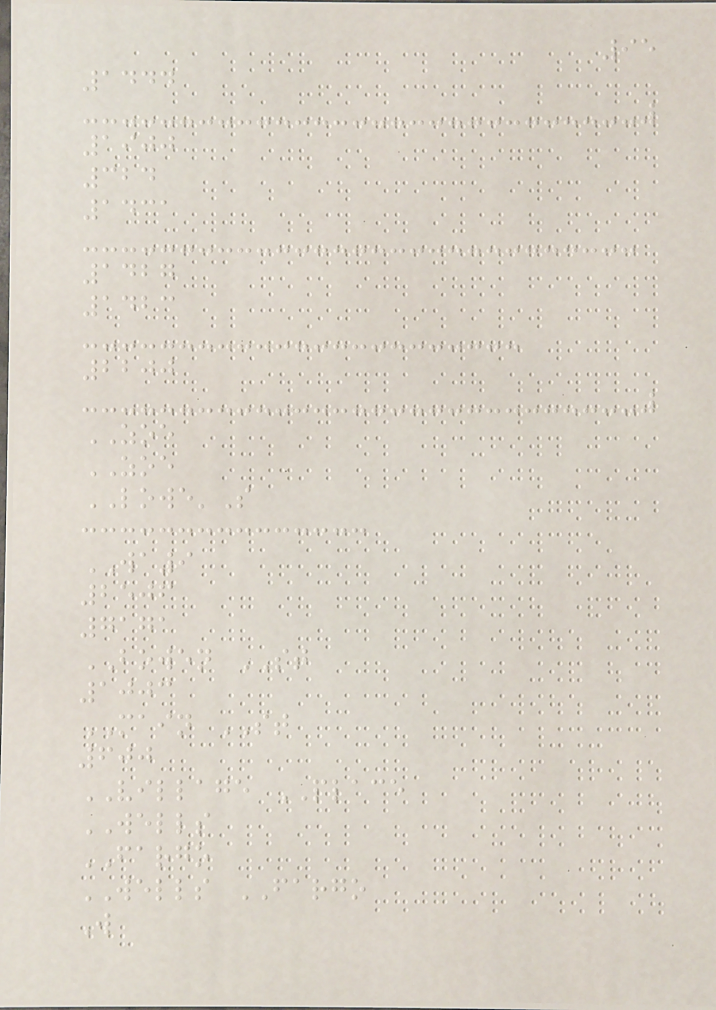95
1444
1900
324
1431
1427
1423
2200
ZOE
ZOE
LOWE'S
WA9
2506
7171
BOWEN ST
1003
MAIN ST
600
VILLAGE PLACE
WELLS
FARGO
WELLS FARGO
W
